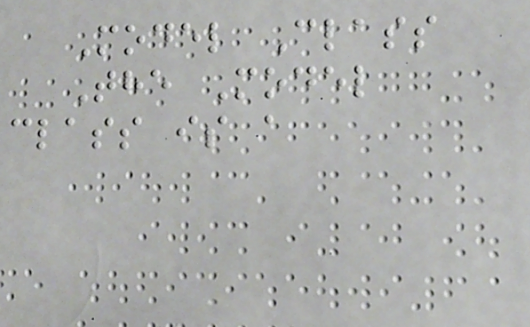Model Class
The Model
class is a
